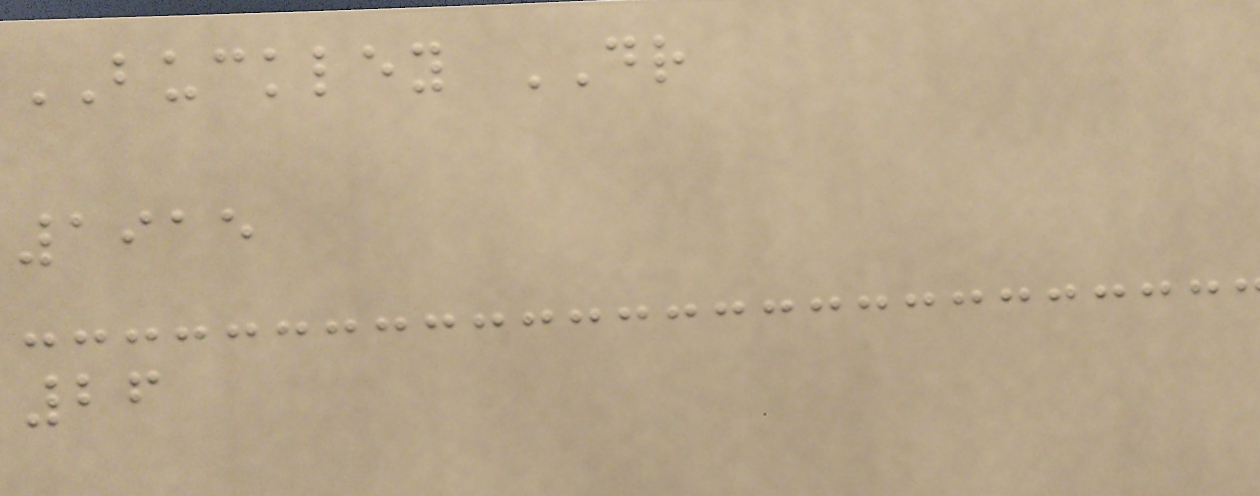BUCKLEY DR
1915
26
